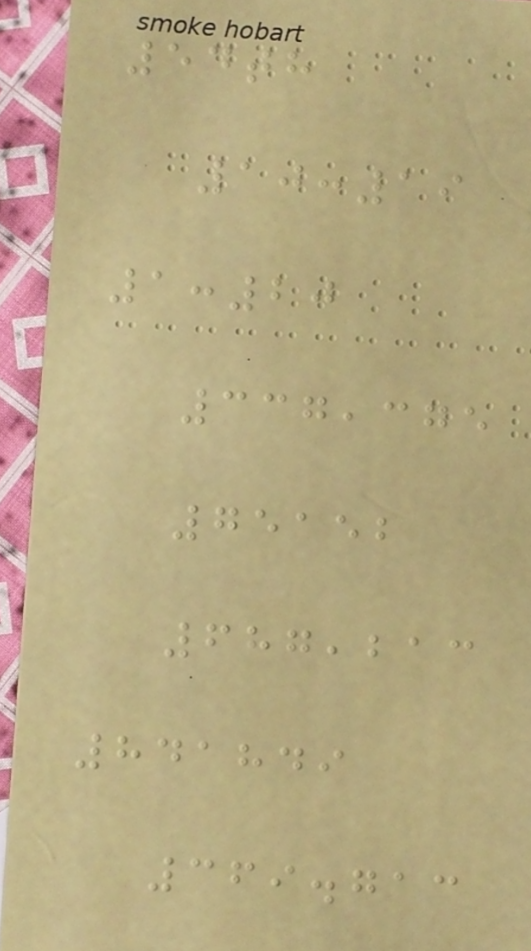54th
10:19
1:20
337,375
75152
687,213
841849
369.713
